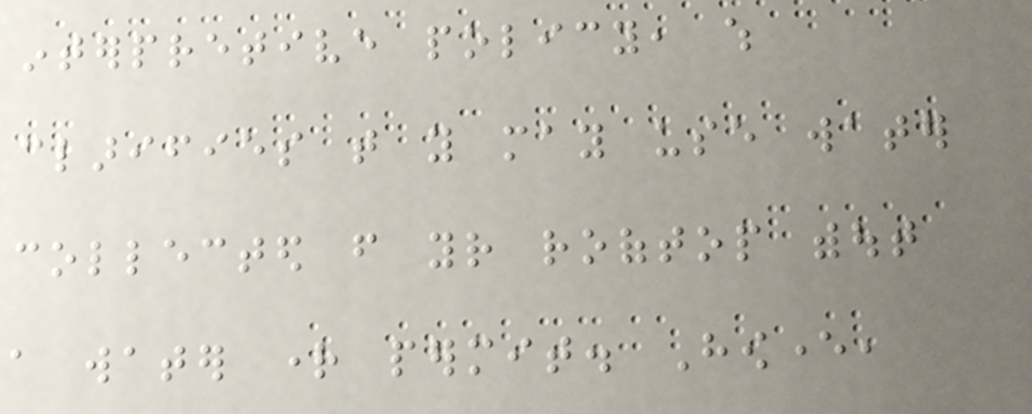interpretive policy, which
clarifies that you may use water
collected from your rooftop without
a water right permit. However,
